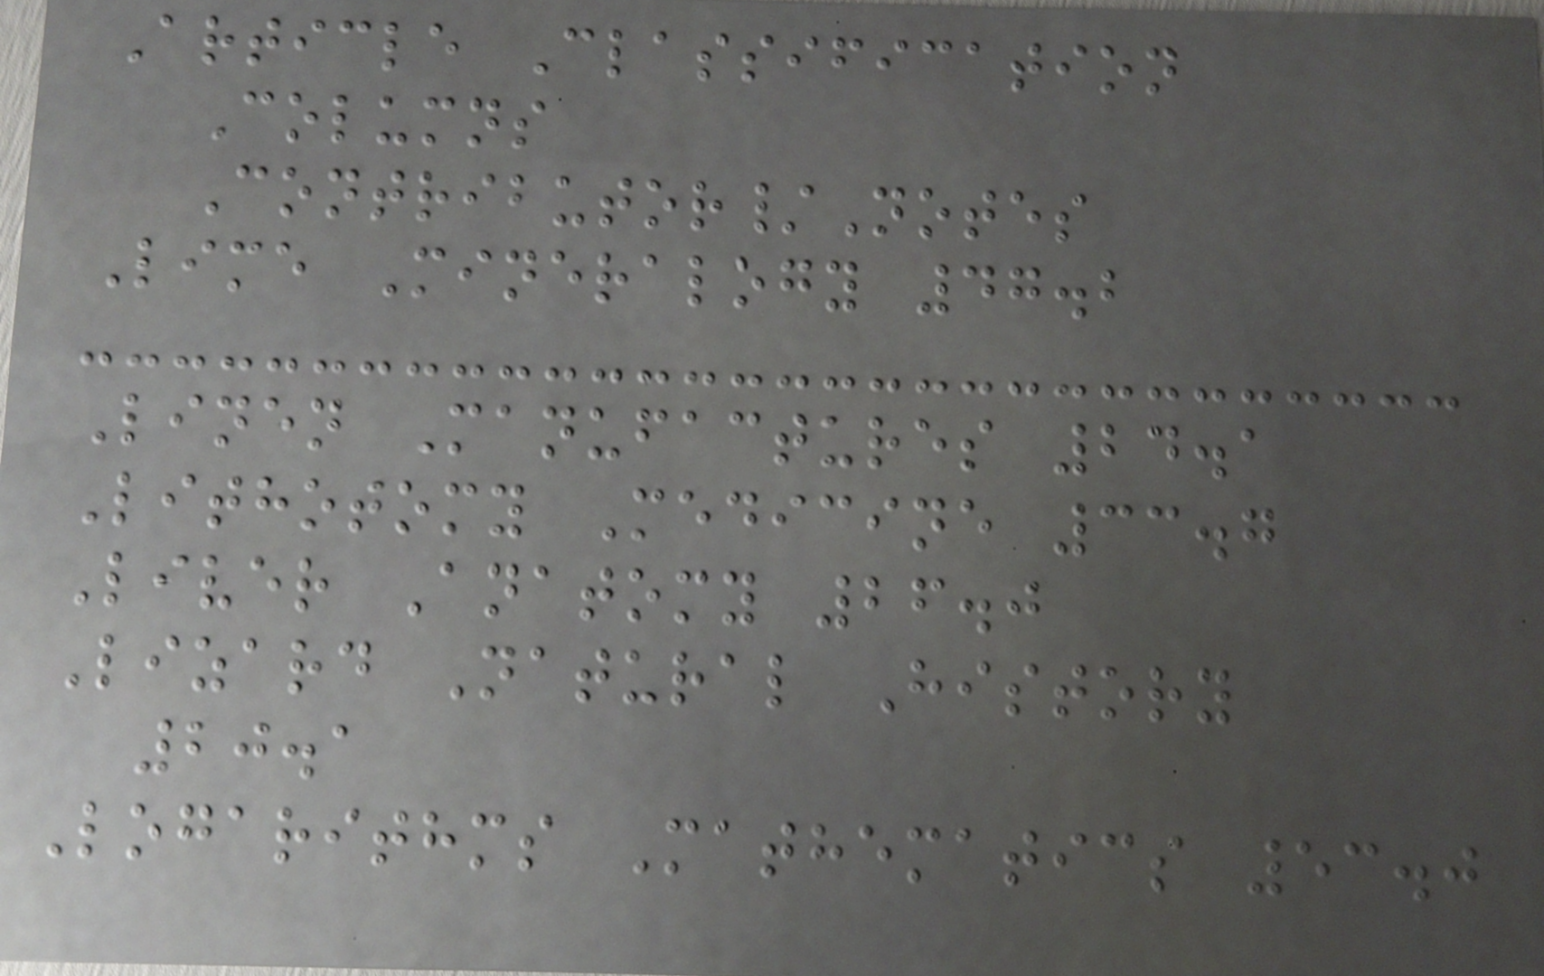Article Classification
Columns
Contributor/Notes
Lime Mineralogy 47.2
Linen Manufactures 24.1
Lithotomy Medicine 33.7
Liver Anatomy 26.0
Lizard Natural History
20.1
Logarithms Mathematics 53.0
